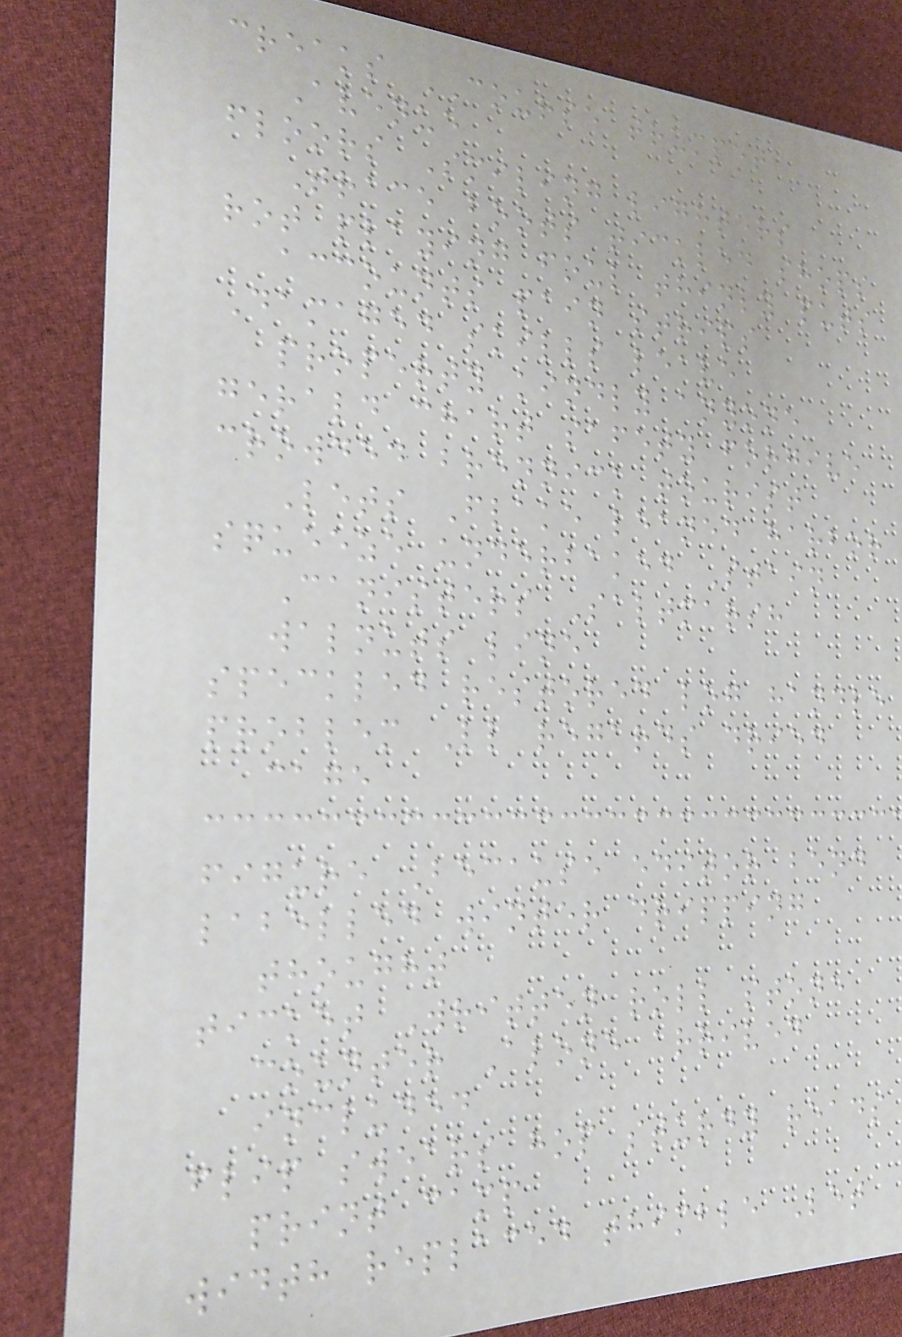creaks COURSE trumpet
Avenue
floors Smiling lighters
Trace boots tickled shops
rot playing foul thinly puts
accounts pain strips
Damaged skills leave
property kindly anyone
gerald chart safety forgive
crowded brennick tourist
Lets Flake leaned harbor
squeeze underbaked Stain
Canisters Saltmarsh
walnuts line
speckled restored log handle
problem Ll regards dried
cage
figure Because editor bend
labelled winter dripping
thought
ticket Written roll stone
counter Alone arrived
included
flip swears hop sturdy reads
print camp
width replaced thimble Let
